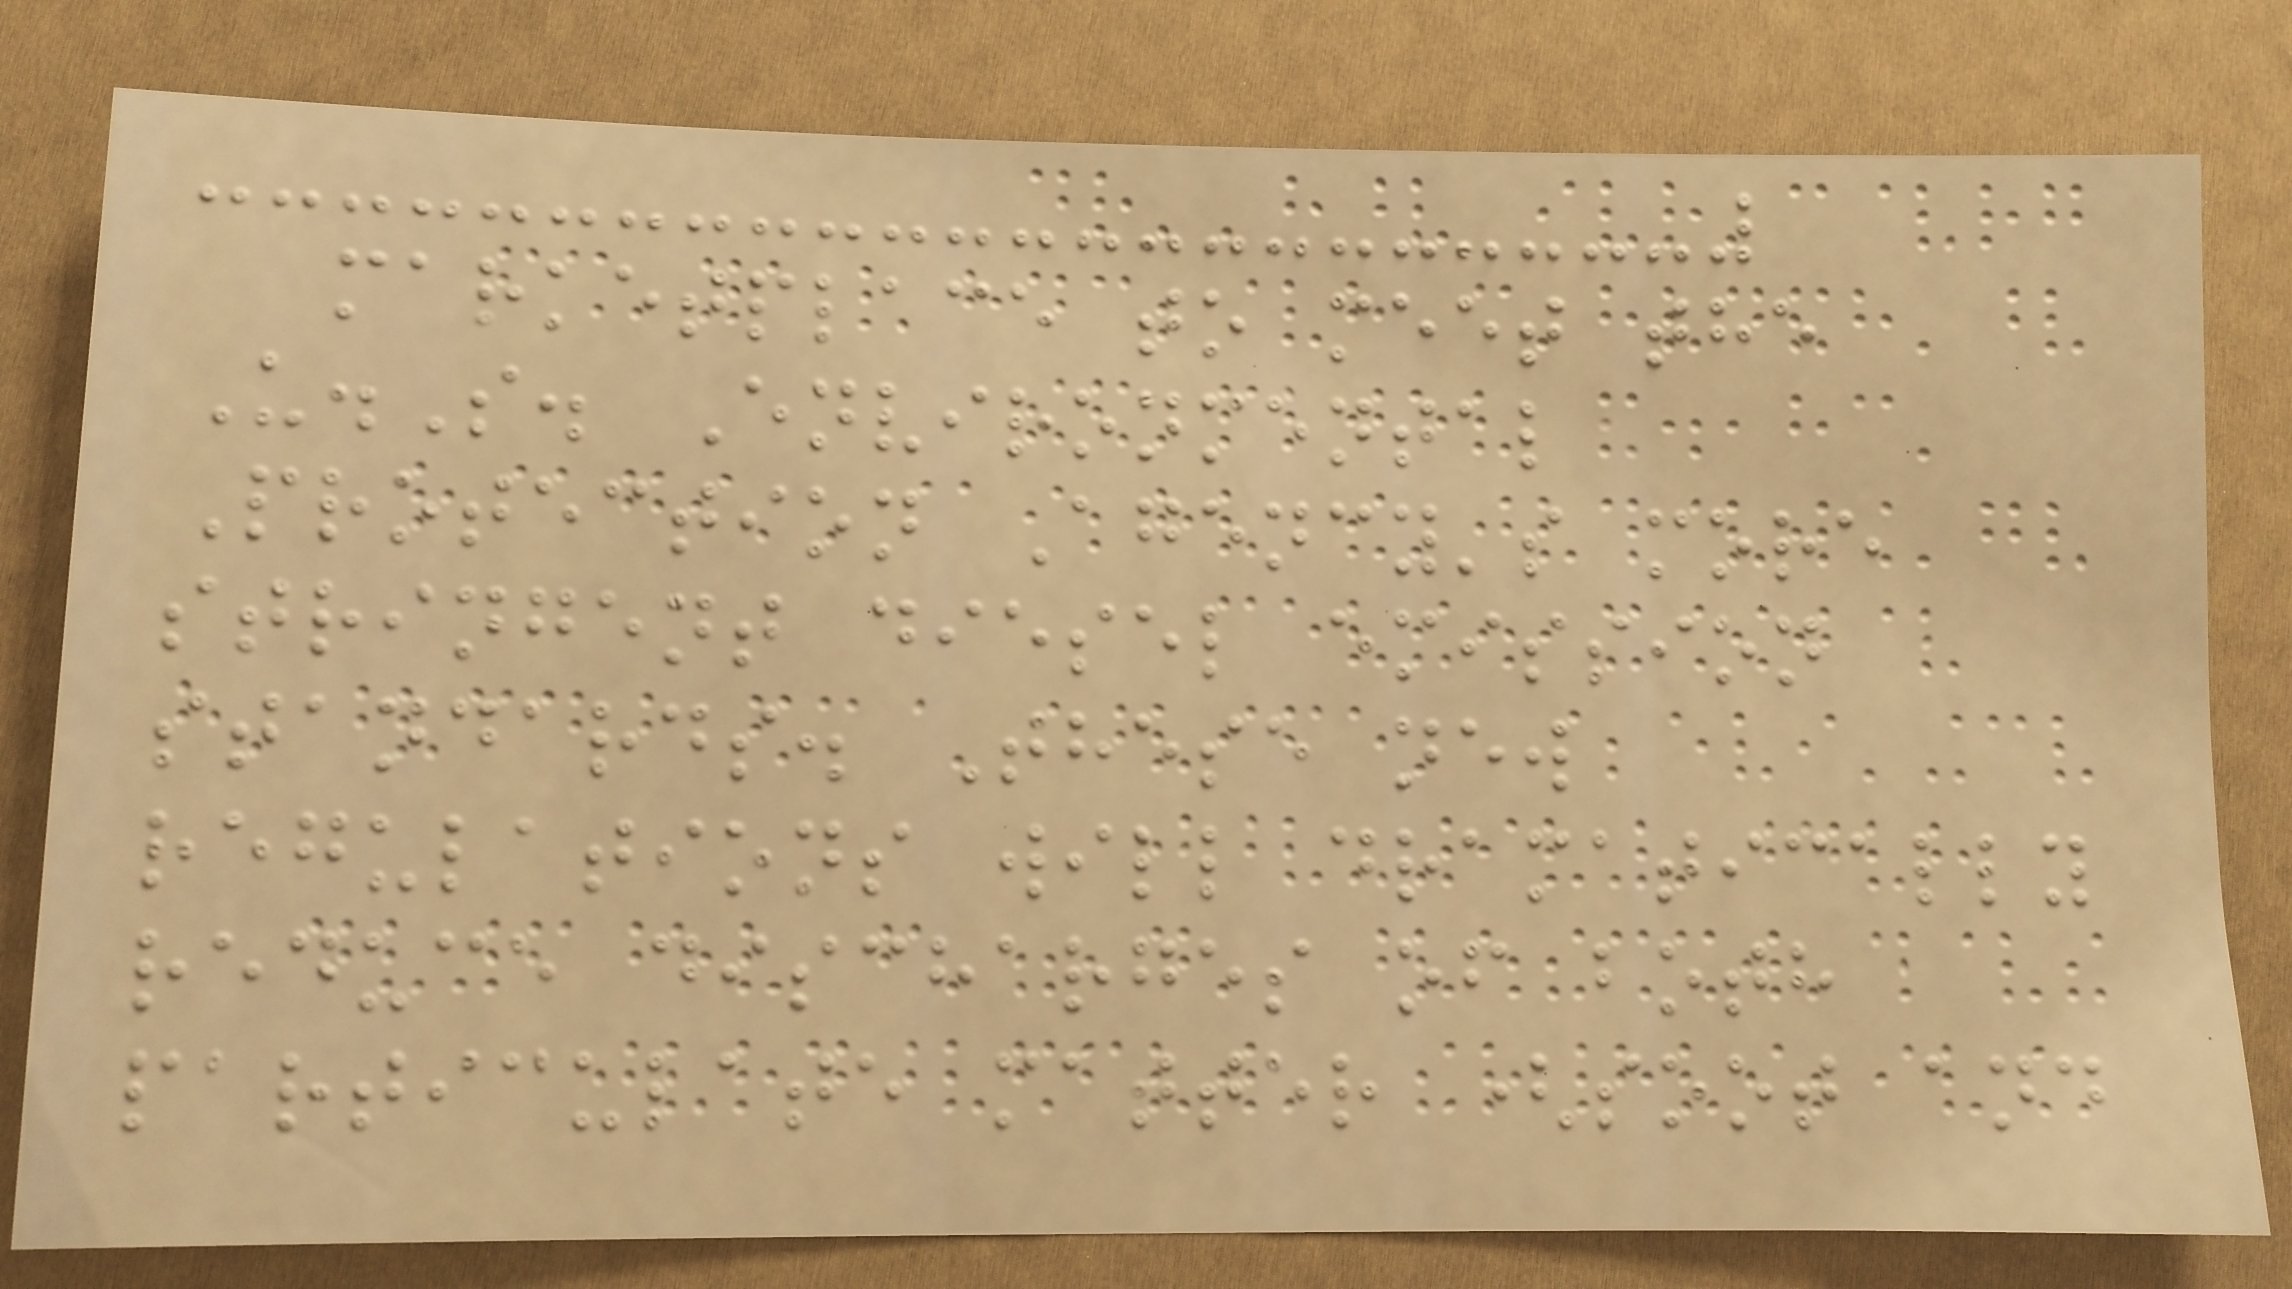marketplace to meet the
U.S. Environmental
Protection Agency's more
stringent diesel emission
standards. These new
regulations will dramatically
reduce discharges of both
particulate matter (soot and
